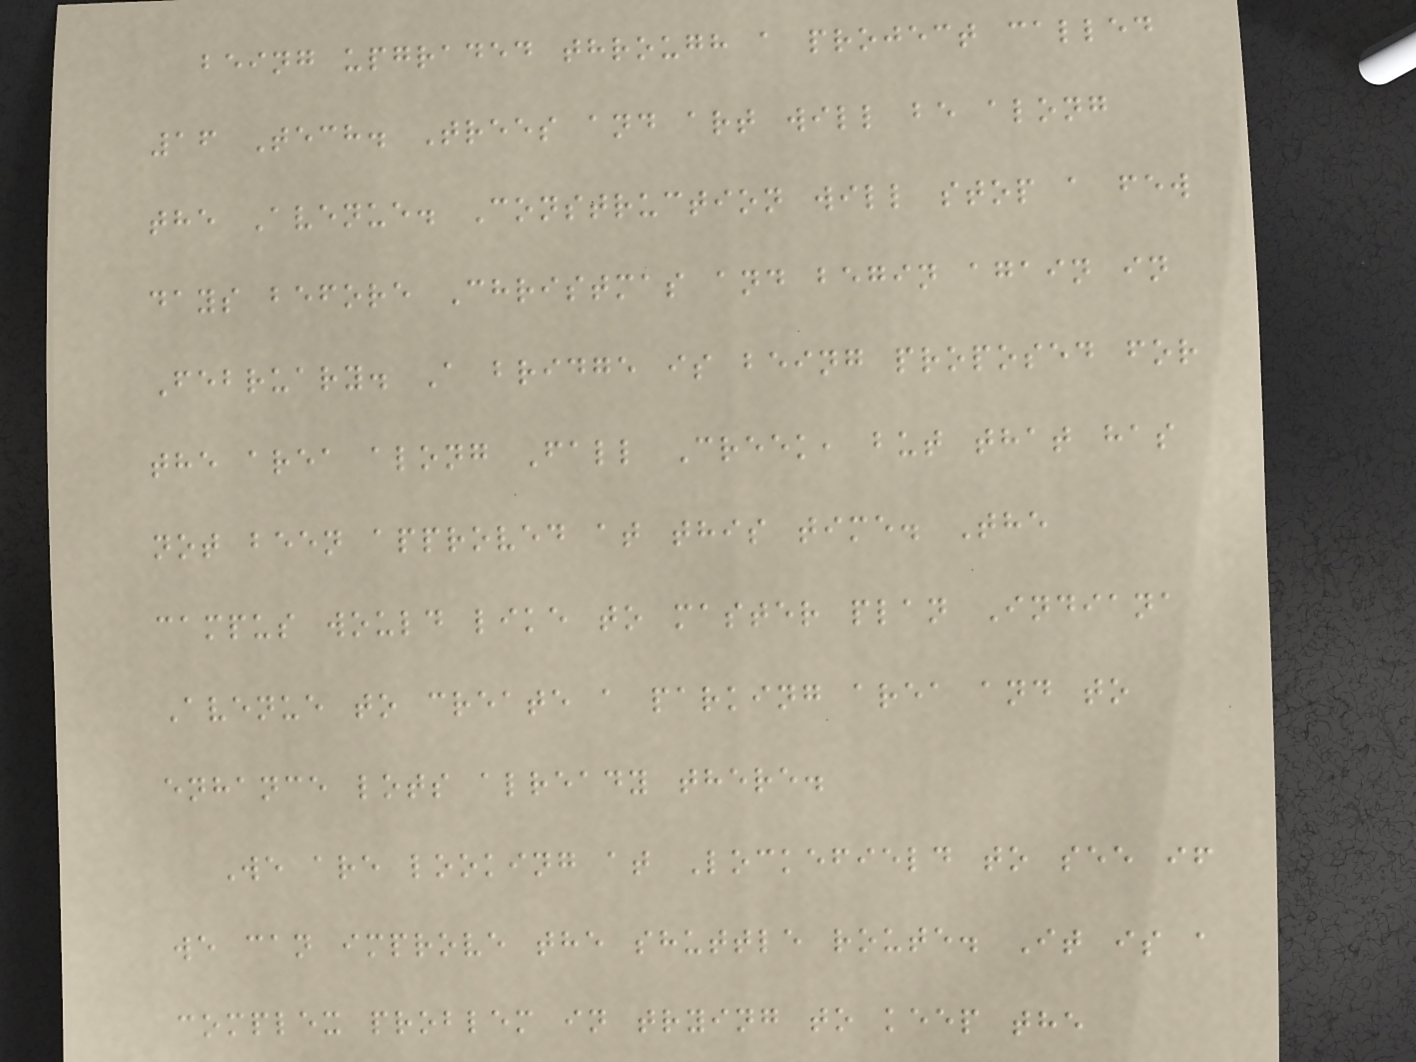being upgraded through a project called
16 Tech. Trees and art will be along
the Avenue. Construction will stop a few
days before Christmas and begin again in
February. A bridge is being proposed for
the area along Fall Creek, but that has
not been approved at this time. The
campus would like to master plan Indiana
Avenue to create a parking area and to
enhance lots already there.
We are looking at Lockefield to see if
we can improve the shuttle route. It is a
complex problem in trying to keep the
